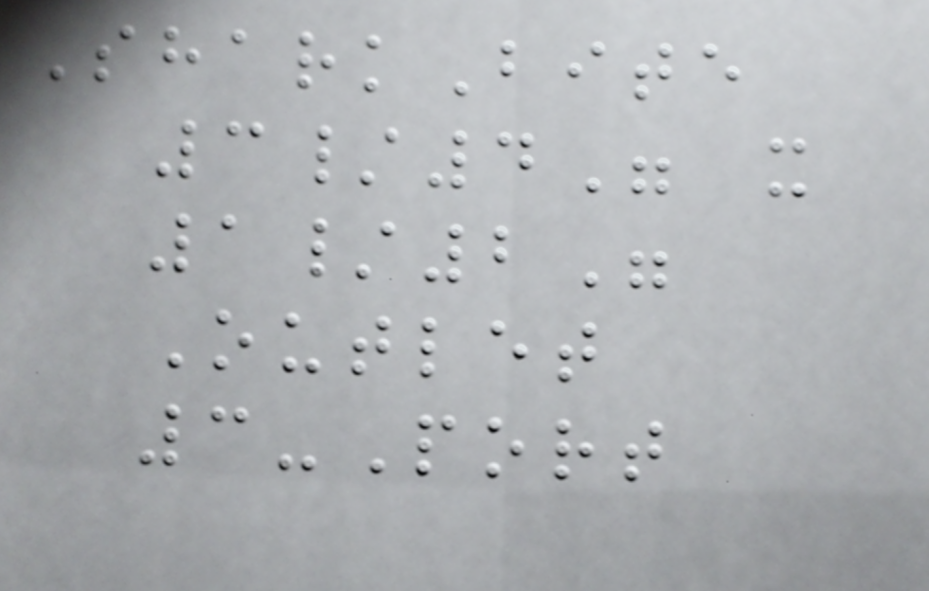SharkBite
3/4" x
1/2"
Outlet
3-Port
